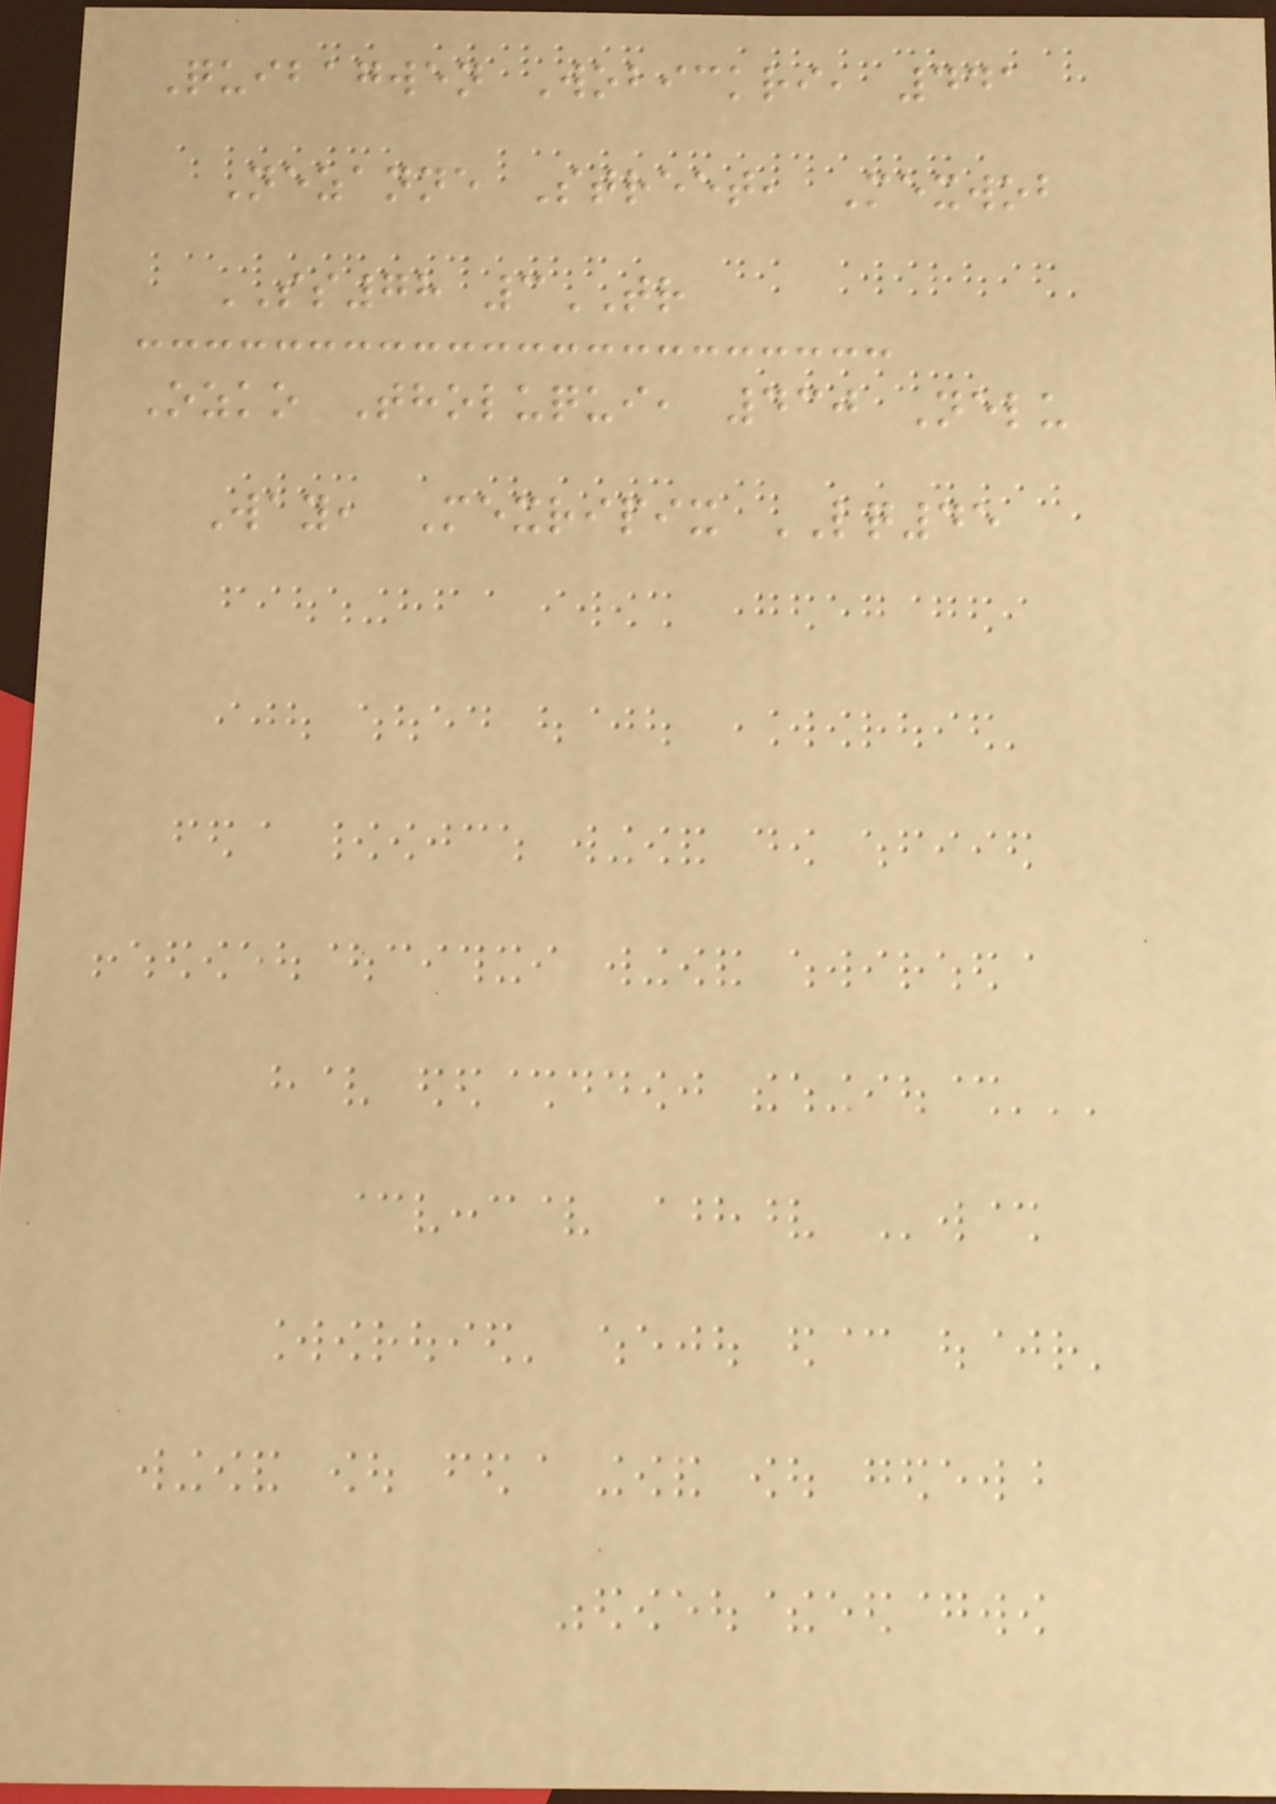Quibagwen Wobickri, 441
Nezanne Street, Mexwob
SS78 3TR
Ozko Tholuqui, 430 Nelu
Way, Mexripix LQ45
